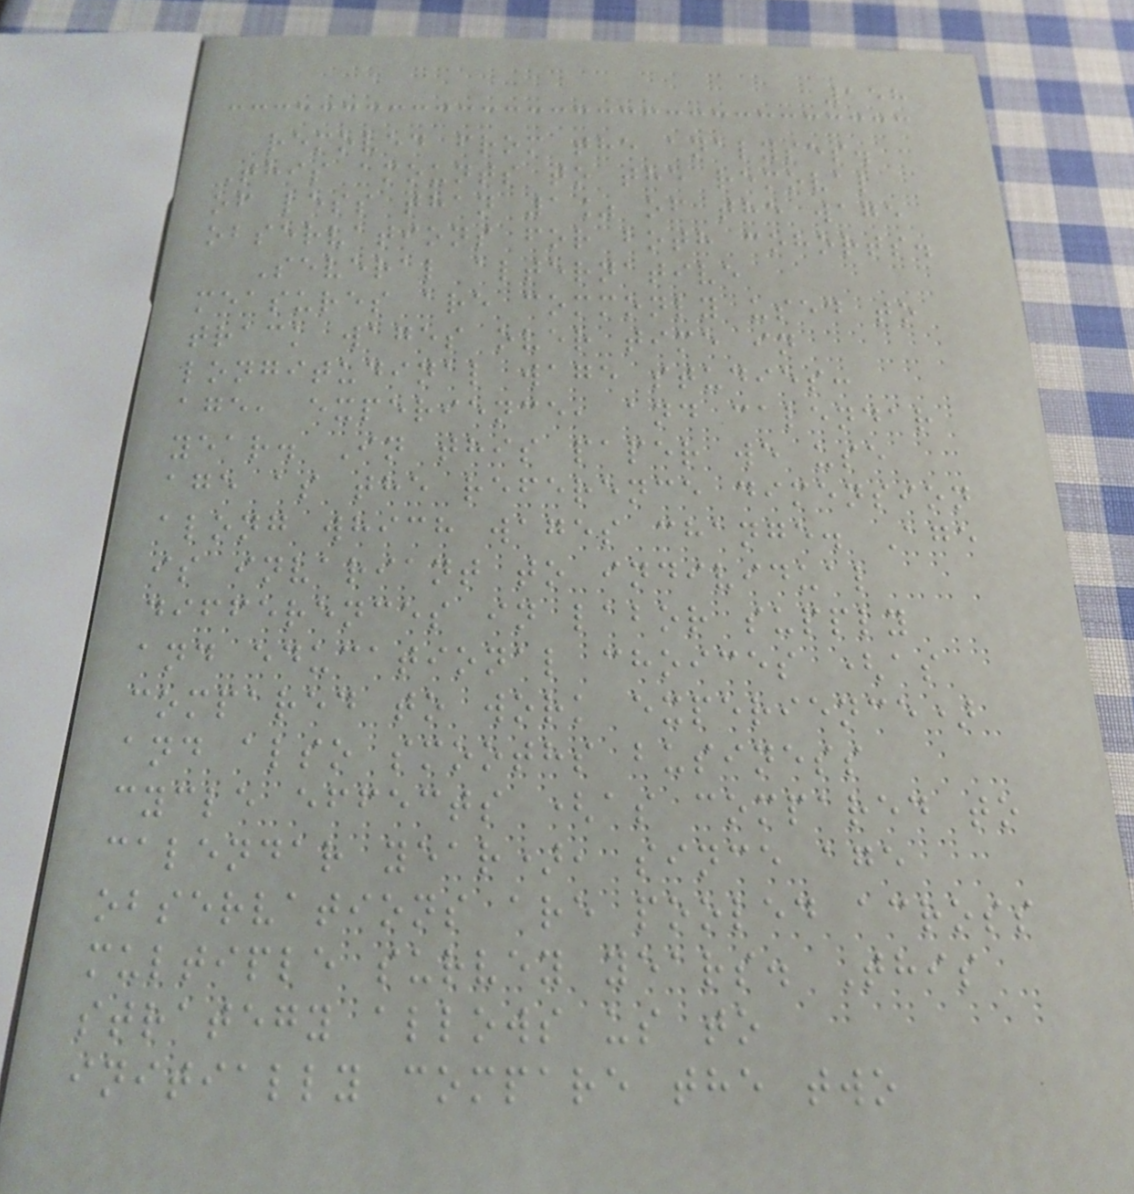158
removed from the analyses.
This amounts to the removal
of less than 1% of the wage
observations for both cohorts.
Several alternative
measures are commonly used to
track wages over time in
longitudinal wage studies:
age, experience, and calendar
year. In this paper we use
age as the reference dimension
along which wages change. Age
is invariant to individual
differences in labor supply
and educational choices (as
compared to work experience)
and also smooths business
cycle effects (as compared to
calendar year), since age
observations are pooled across
multiple survey years. This
strategy allows us to
initially compare the two
